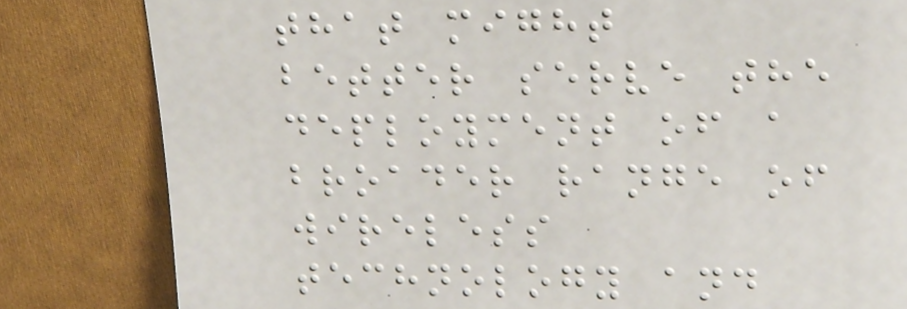that might
better serve the
deployment of a
broader range of
wireless
technology and
